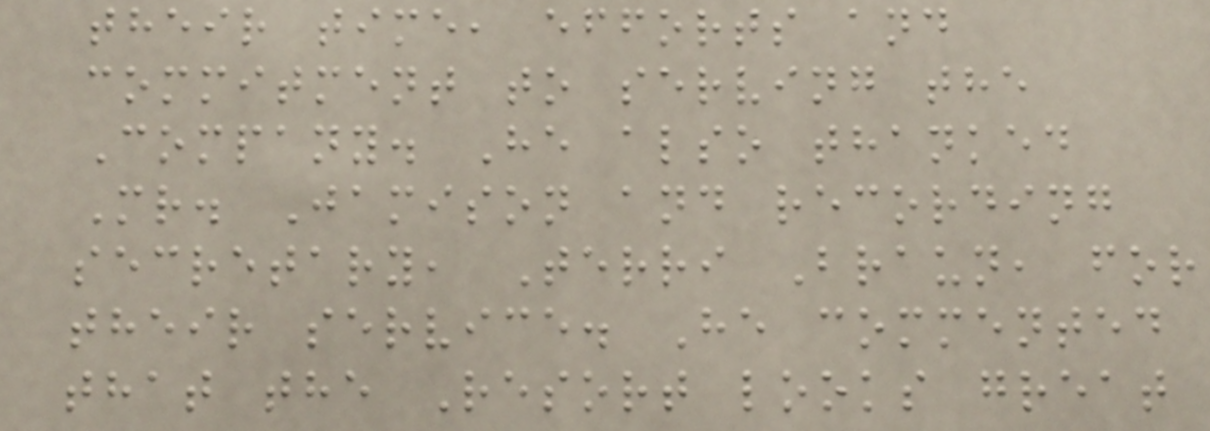their time, efforts and
commitment to serving the
Company. He also thanked
Mr. Jamison and recording
secretary, Terri Braun, for
their service. He commented
that the Resort looks great
